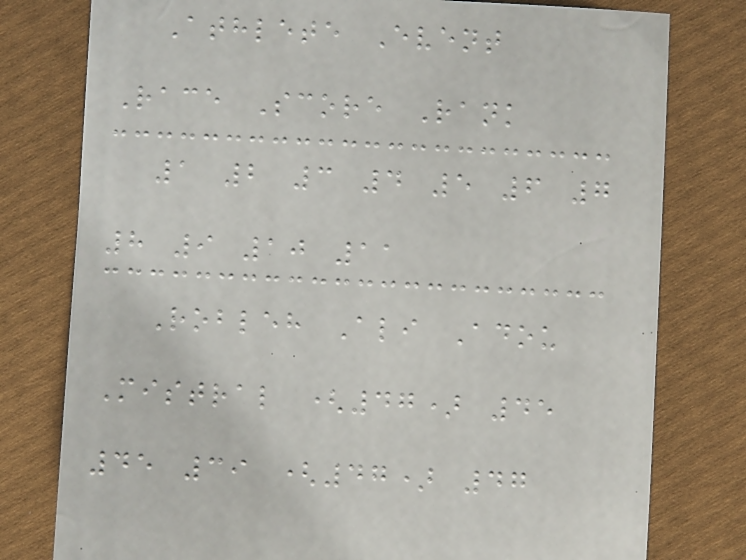Athlete Event
Race Score Rank
1 2 3 4 5 6 7
8 9 10 11
Robleh Ali Adou
Mistral (47) 45
45 39 (47) 47
